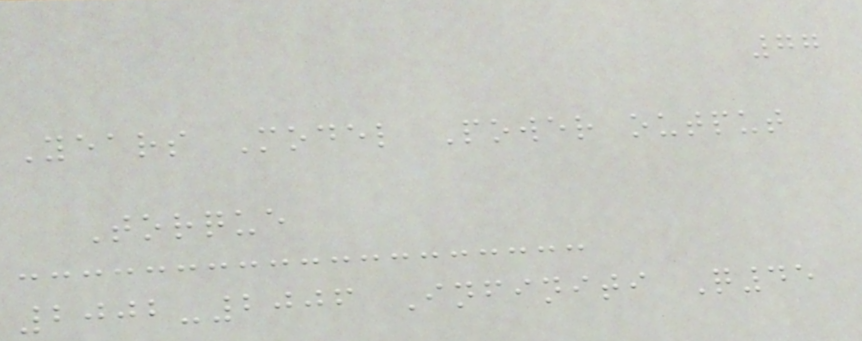77
Years Model Power output
Torque
2002-2006 Infiniti Q45
